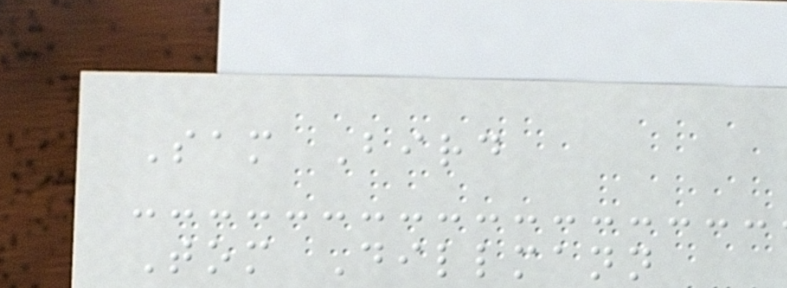Sam Bird
Tom Dillmann
